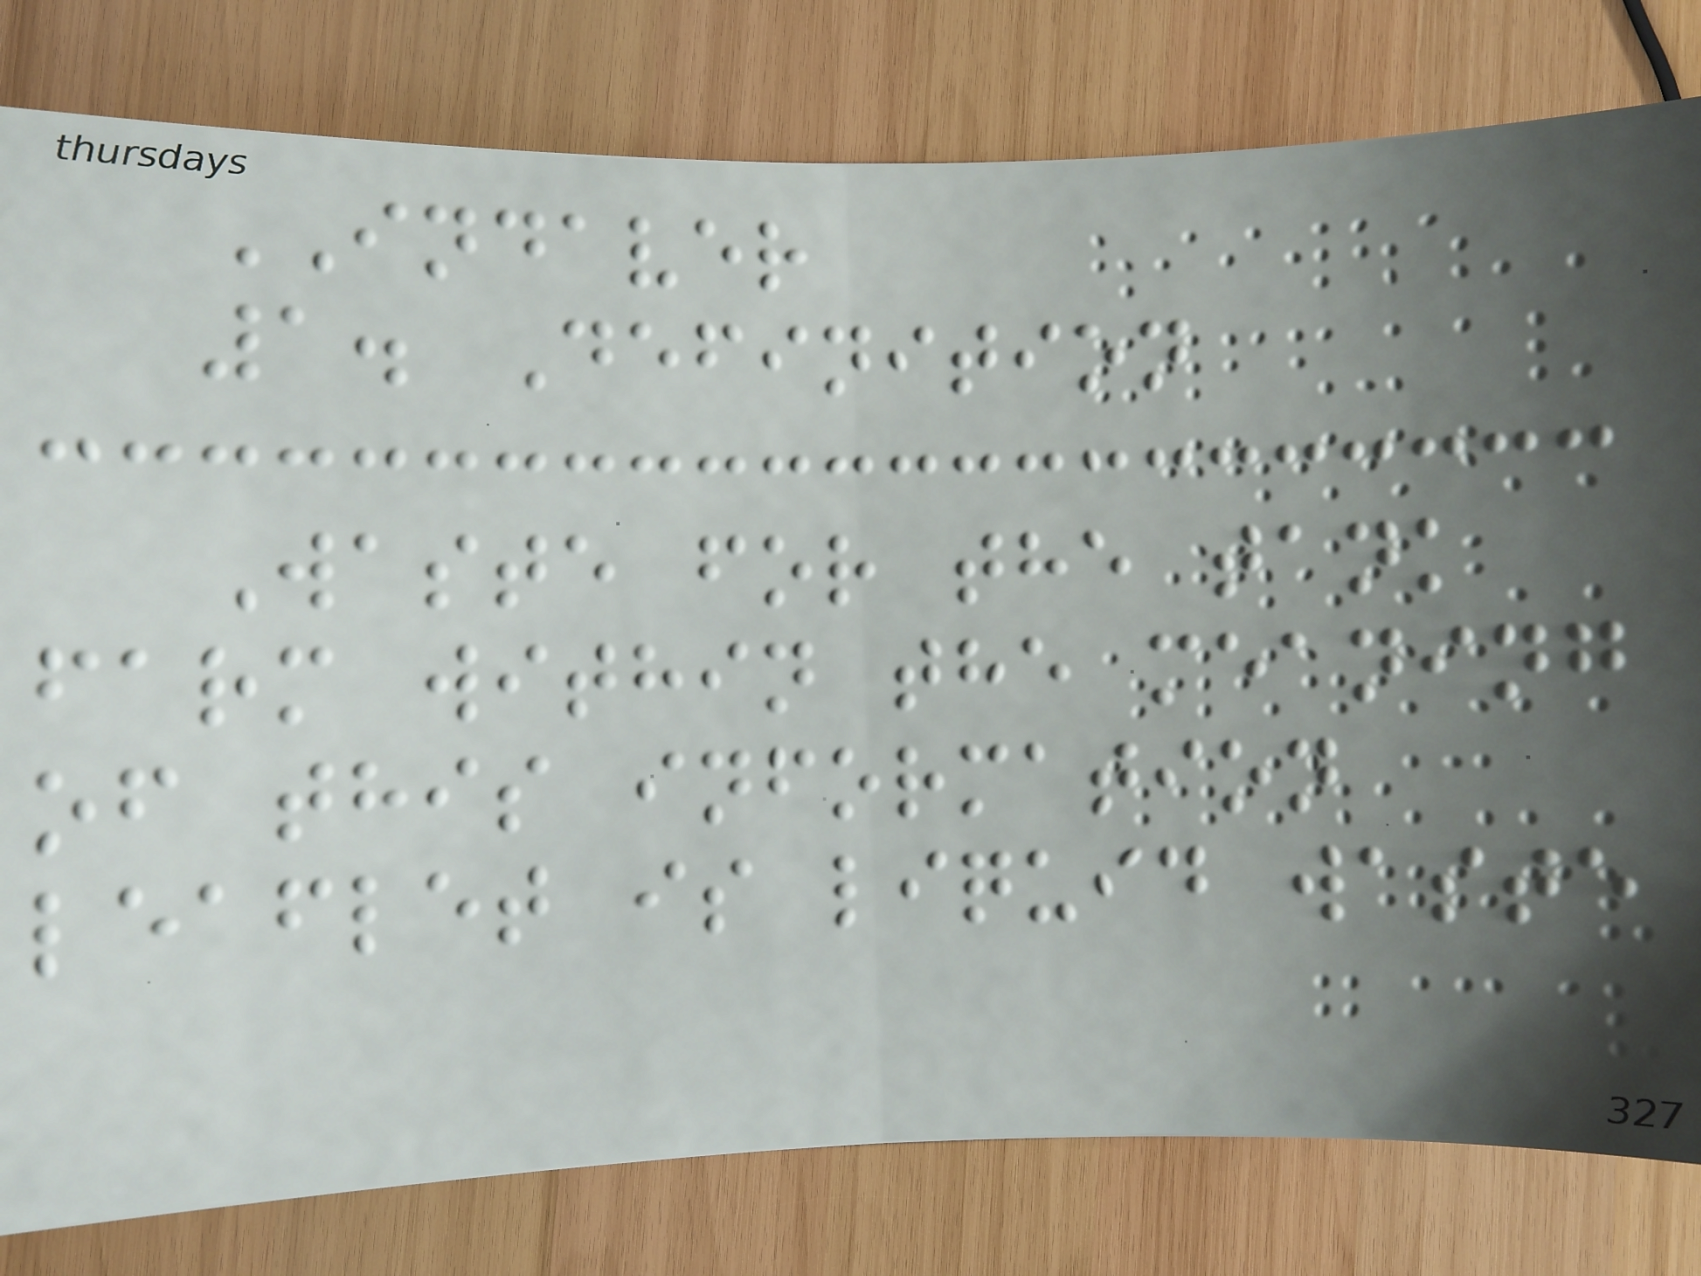INDAVER
1. Definition
Waste for the tank
farm within the meaning
of this information
leaflet is liquid waste
